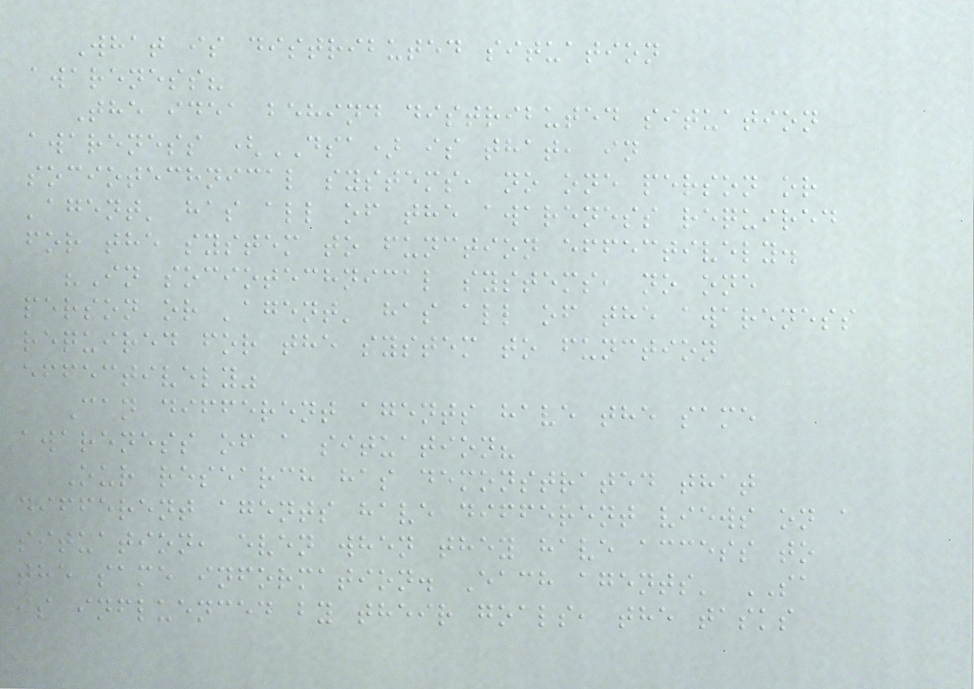What is distributed situation
awareness?
The idea behind distributed situation
awareness (DSA) is that, in
sociotechnical systems, no one person or
'agent' has all of the awareness required
for the system to function effectively.
"In sociotechnical systems, no one
person or 'agent' has all of the awareness
required for the system to function
effectively"
Can different agents have the same
awareness of a situation?
Our research has demonstrated that
different agents have different views on a
situation, even when they have access to
the same information. Each agents' SA
is influenced by their goals, the tasks
